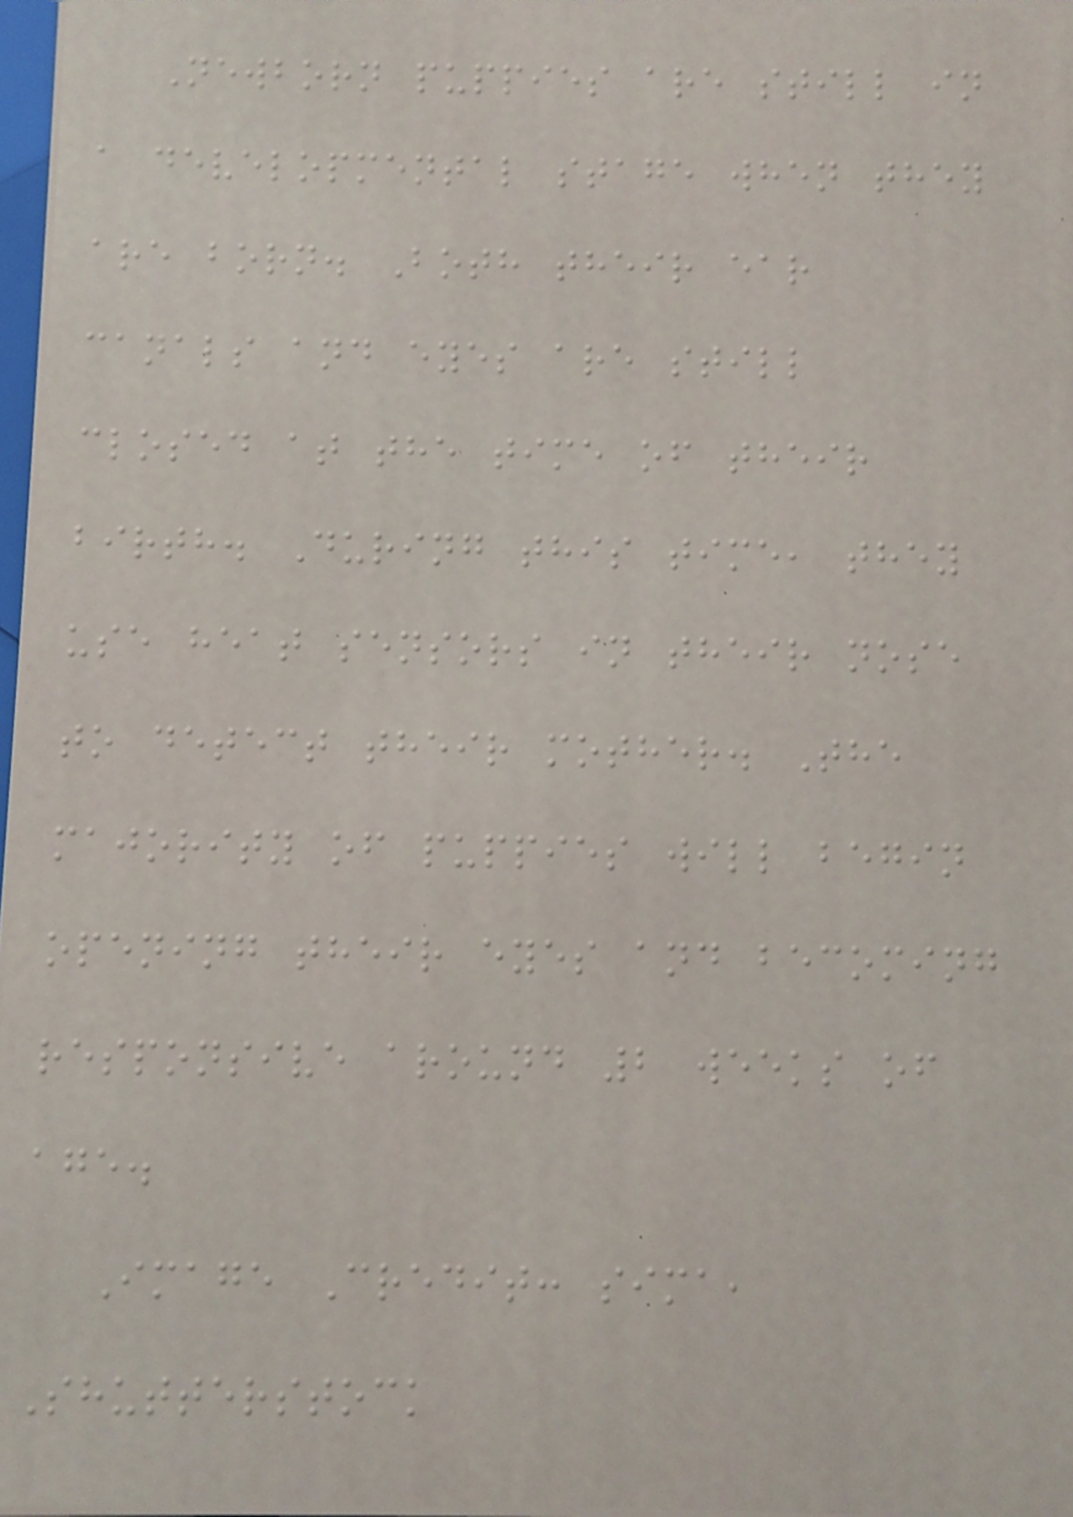Newborn puppies are still in
a developmental stage when they
are born. Both their ear
canals and eyes are still
closed at the time of their
birth. During this time, they
use heat sensors in their nose
to detect their mother. The
majority of puppies will begin
opening their eyes and becoming
responsive around 2 weeks of
age.
Image Credit: sima,
Shutterstock
